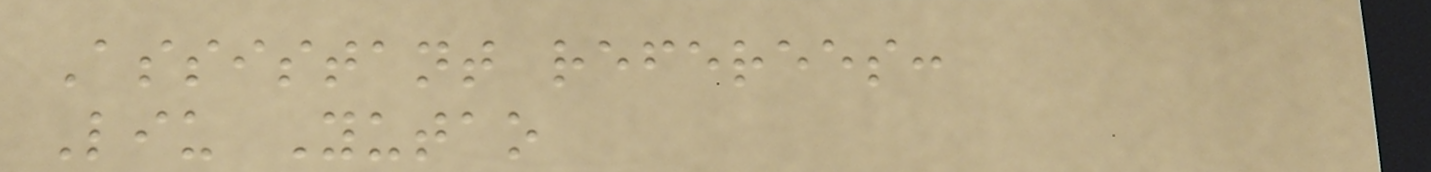Assistant referees:
Liu Yutao
